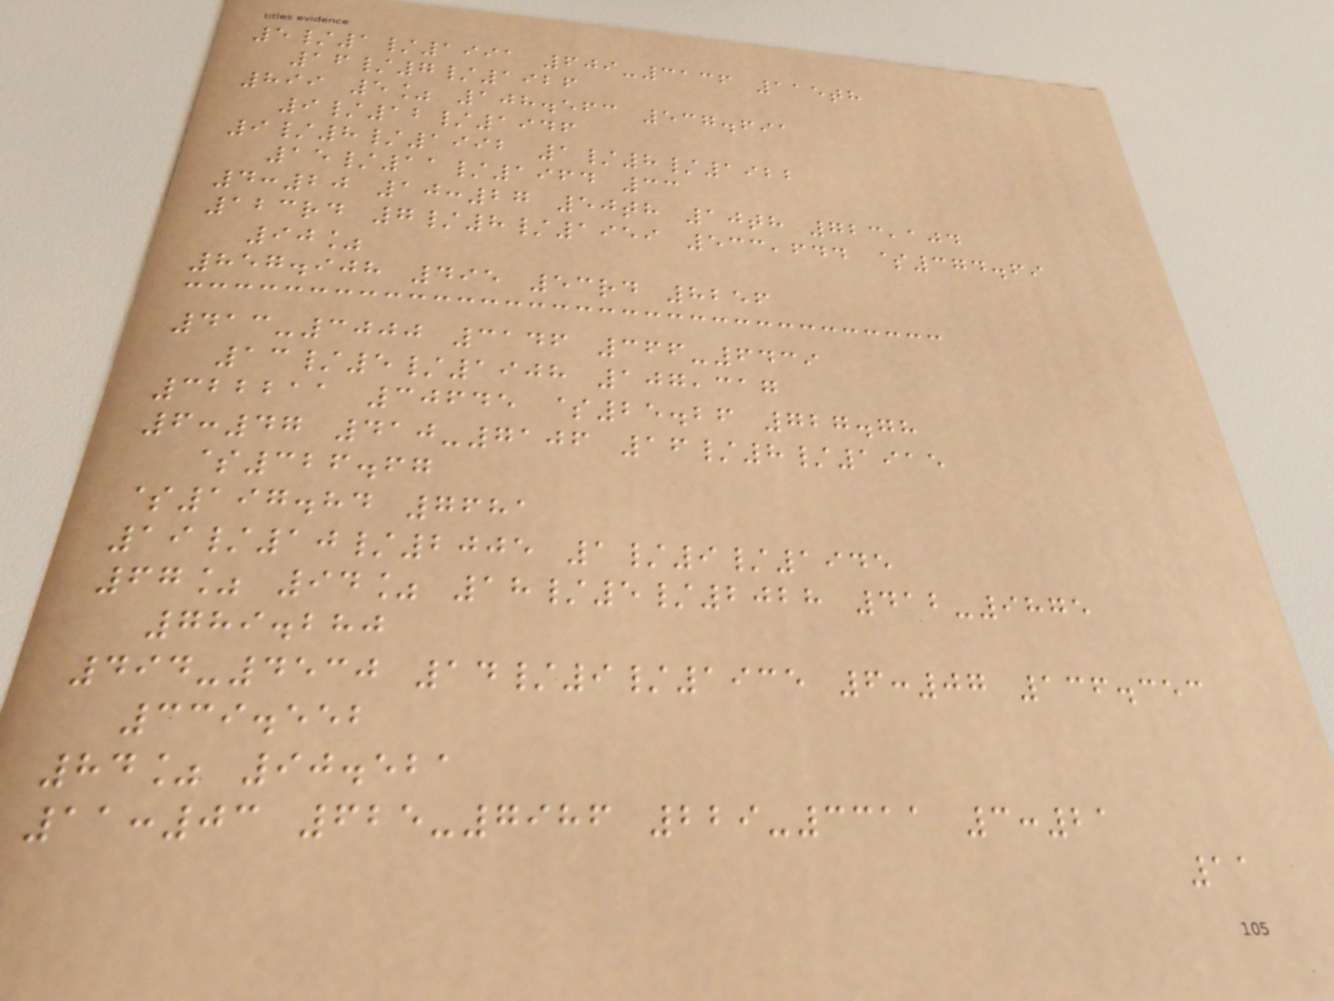5/1/1991 609-3136 115th
16/7/1926
899 5% 108.563 537.691
9/12/1946
9/8/1992 1/8/1922
15/11/1964 33
4:20 10:27 50th 10th 723,104
123rd 7/8/1959 533,644 $374.69
90%
857.908 495 53rd 8256
413-3000 3146 366-6439
13/5/1908 107,317
322211 30645 $25.26 727.78
6:47 410-7106 16/8/1915
$326.67
$197.84 7681
19/10/2005 1/9/1945
67% 94% 18/5/2028 412-9875
789.280
494-4530 14/9/1935 6:07 136.353
339.552
84% 90.521
11:03 625-7986 229-3311 3:21
11
